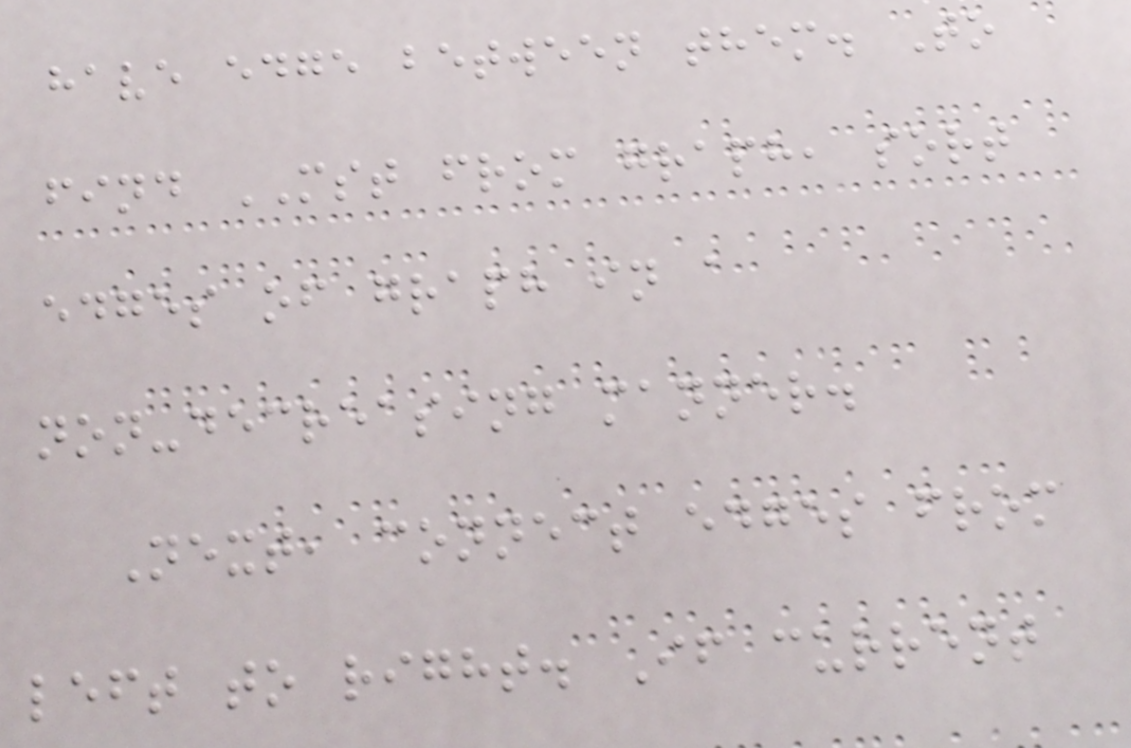have edge between them. To
find MST from graph, sort
edges of graph in a
non-decreasing manner.
Next, connect edges from
left to right. If current
